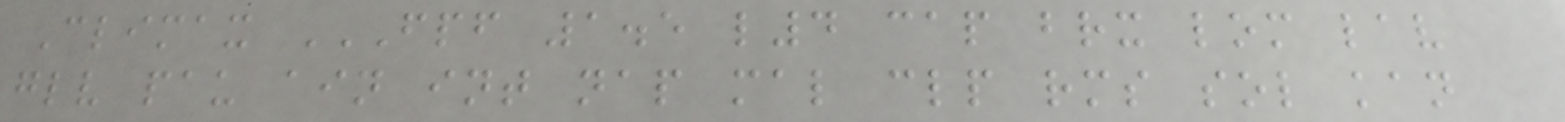Climax FPF 1.5 L4 CAP BRX LOM LAV
GLV PAU AIN INT NAP MAL CLP RMS SOL KAN
